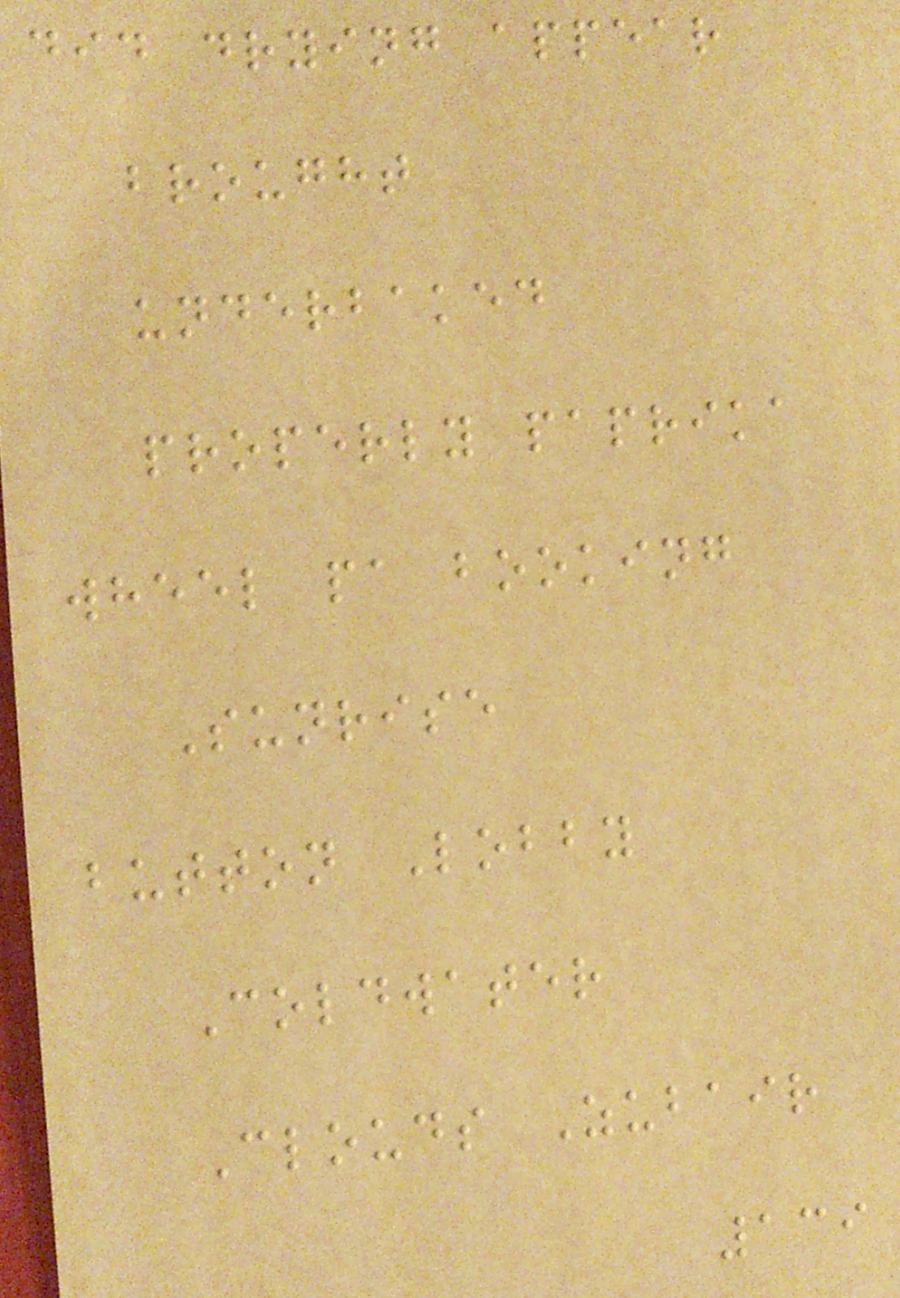did drying appear
brought
underbaked
properly paprika
wheel pa booking
Sunrise
button Lobby
Coldwater
Clouds Zubair
139
